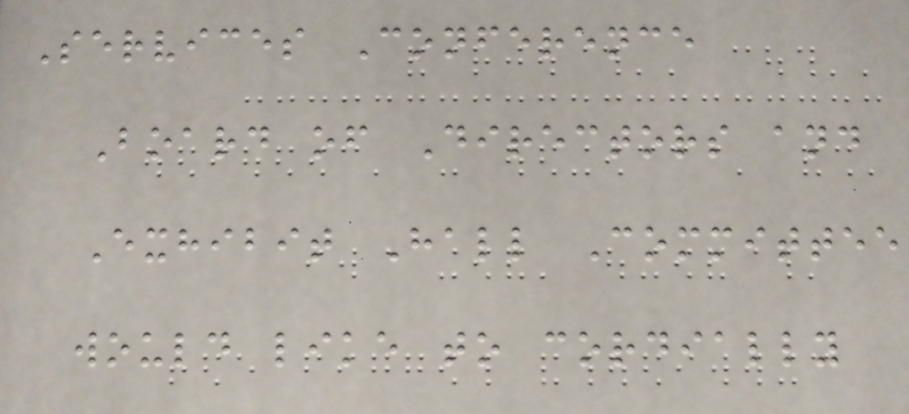Services Conference
Board of Directors and
Exhibit Hall Committee
would like to cordially
